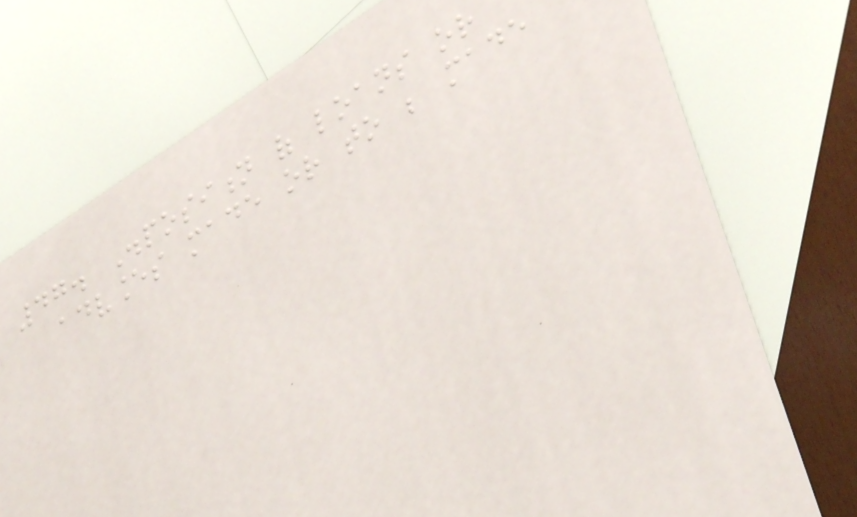47. Disposition of loans or
advances made or to be made
